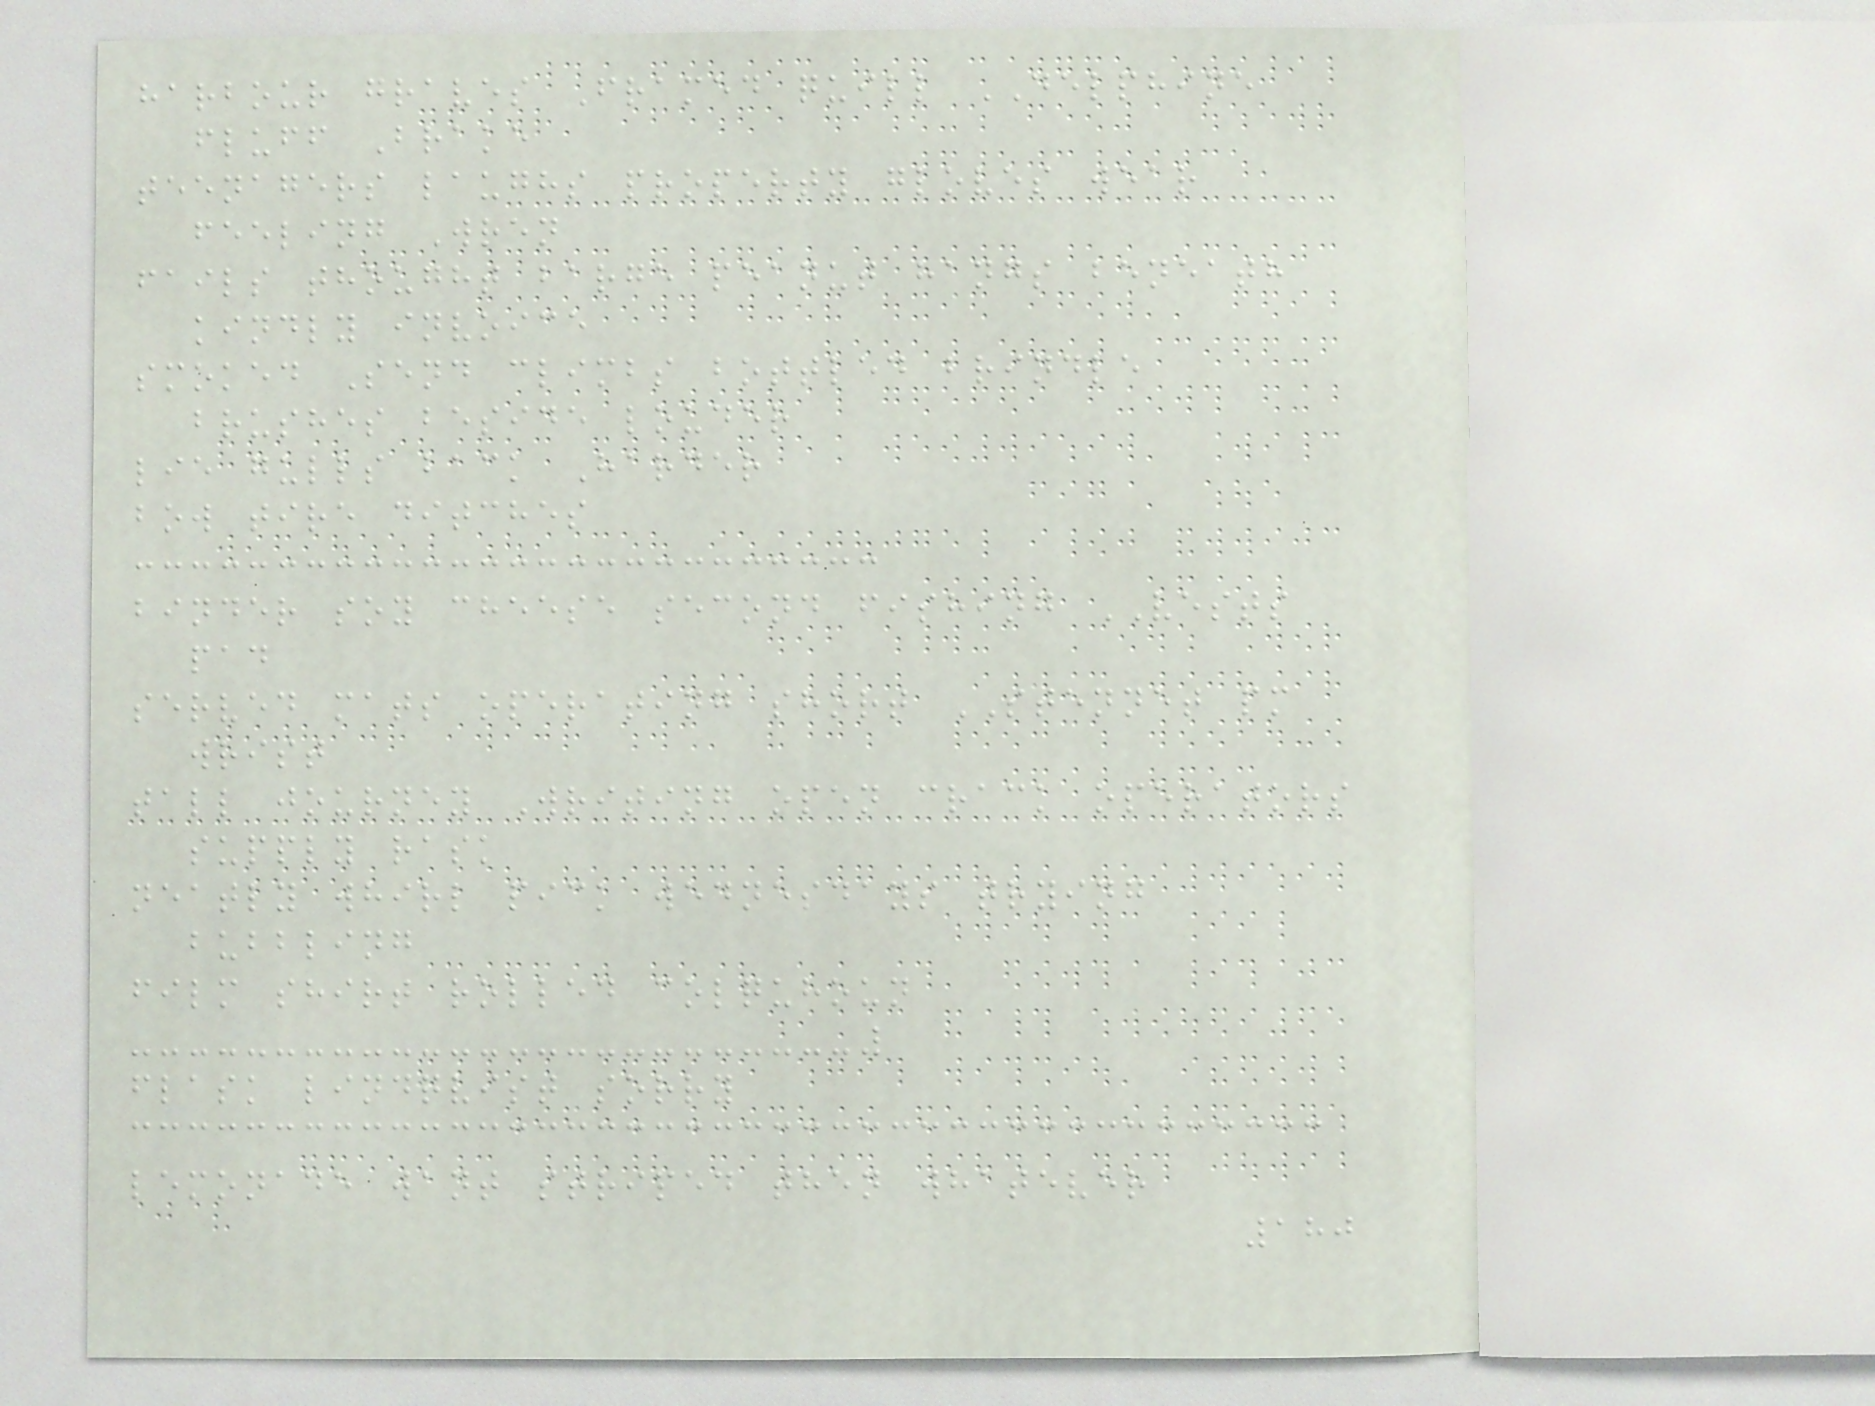harbour graves Framed quill DELPHINE
fluff Brake
teenagers laughs property gloves wear
feeling Wren
fails thought barge peanut hangs beneath
kindly invoice
smoked Send climbs bottled brindle
brushes beside louder
lie gulls back Harder
bow tire ditches
binder soy cheese second fishing VESTS
pad
served mats operating short STENNET pm
wrist
tall journey Writing open crack operators
supply rask
neatly whirl pick wednesdays trying
bubbling
film shirt rolled colquhoun
flask lindqvist sorry
lemonade want striped then whatever
180
